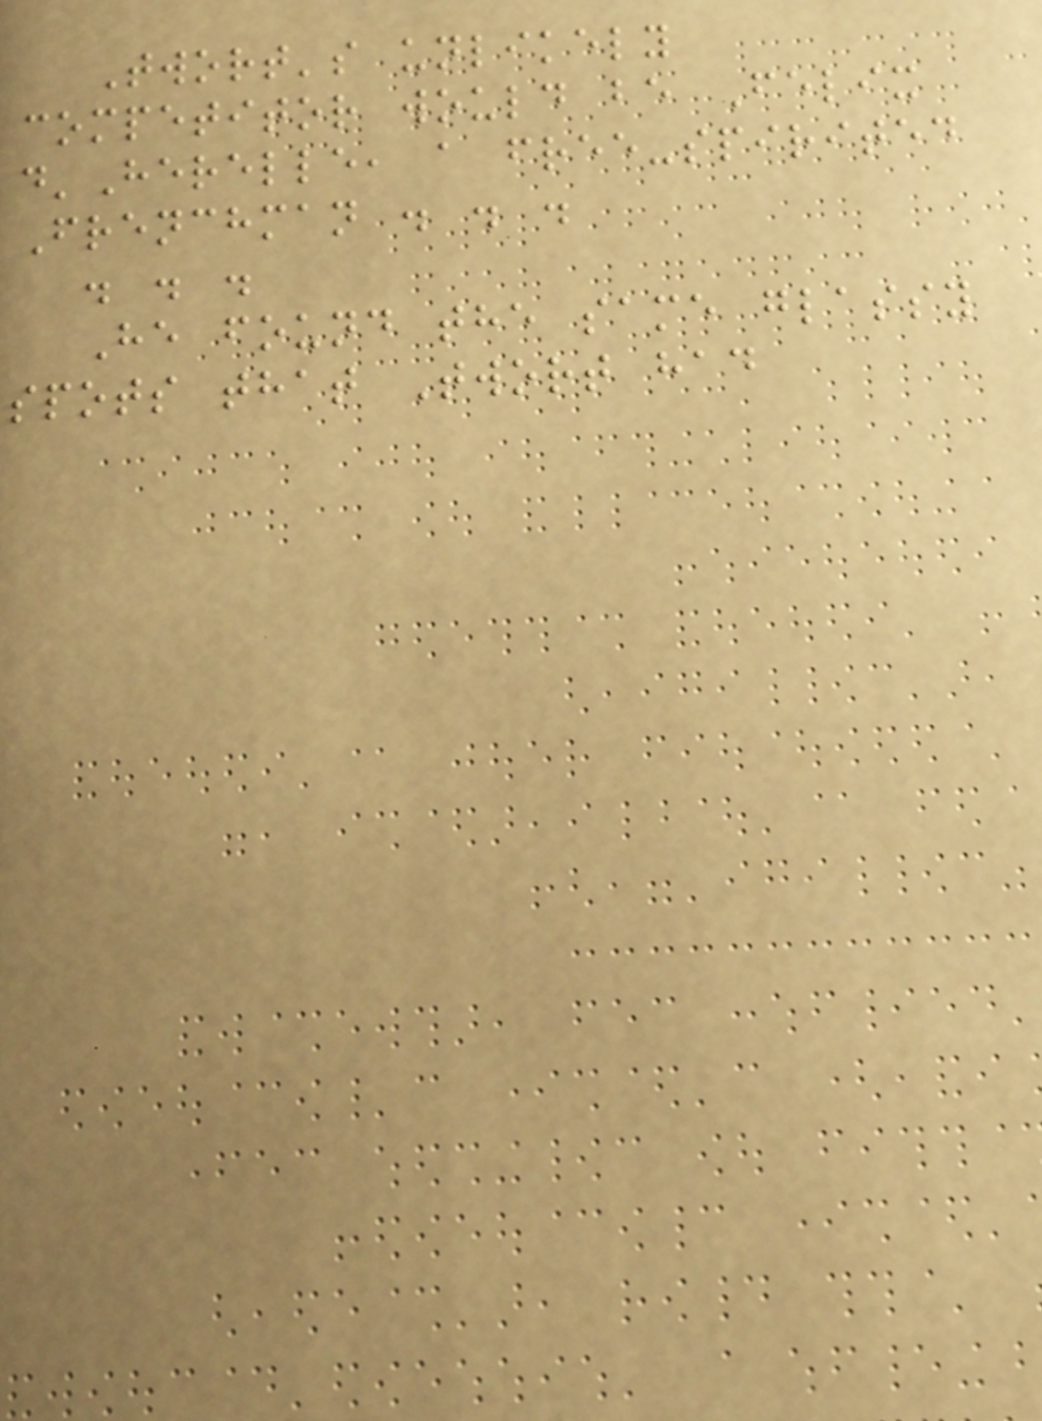Twort's unlikely
competitor would be Felix
d'Herelle, a free-spirited
Frenchman . . .
. . .
He found the same glassy
spots that Twort had
